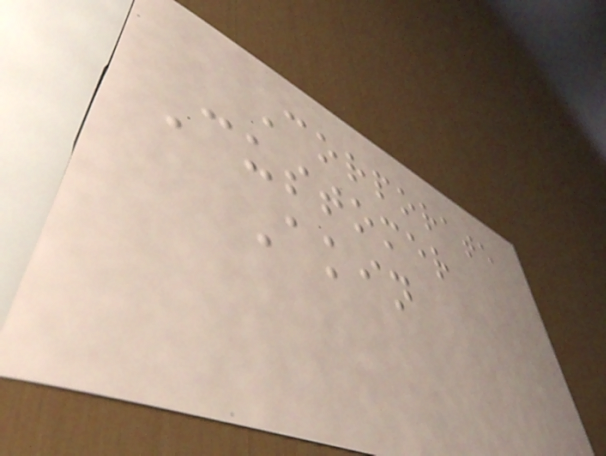Corporate
Customer
Akin
